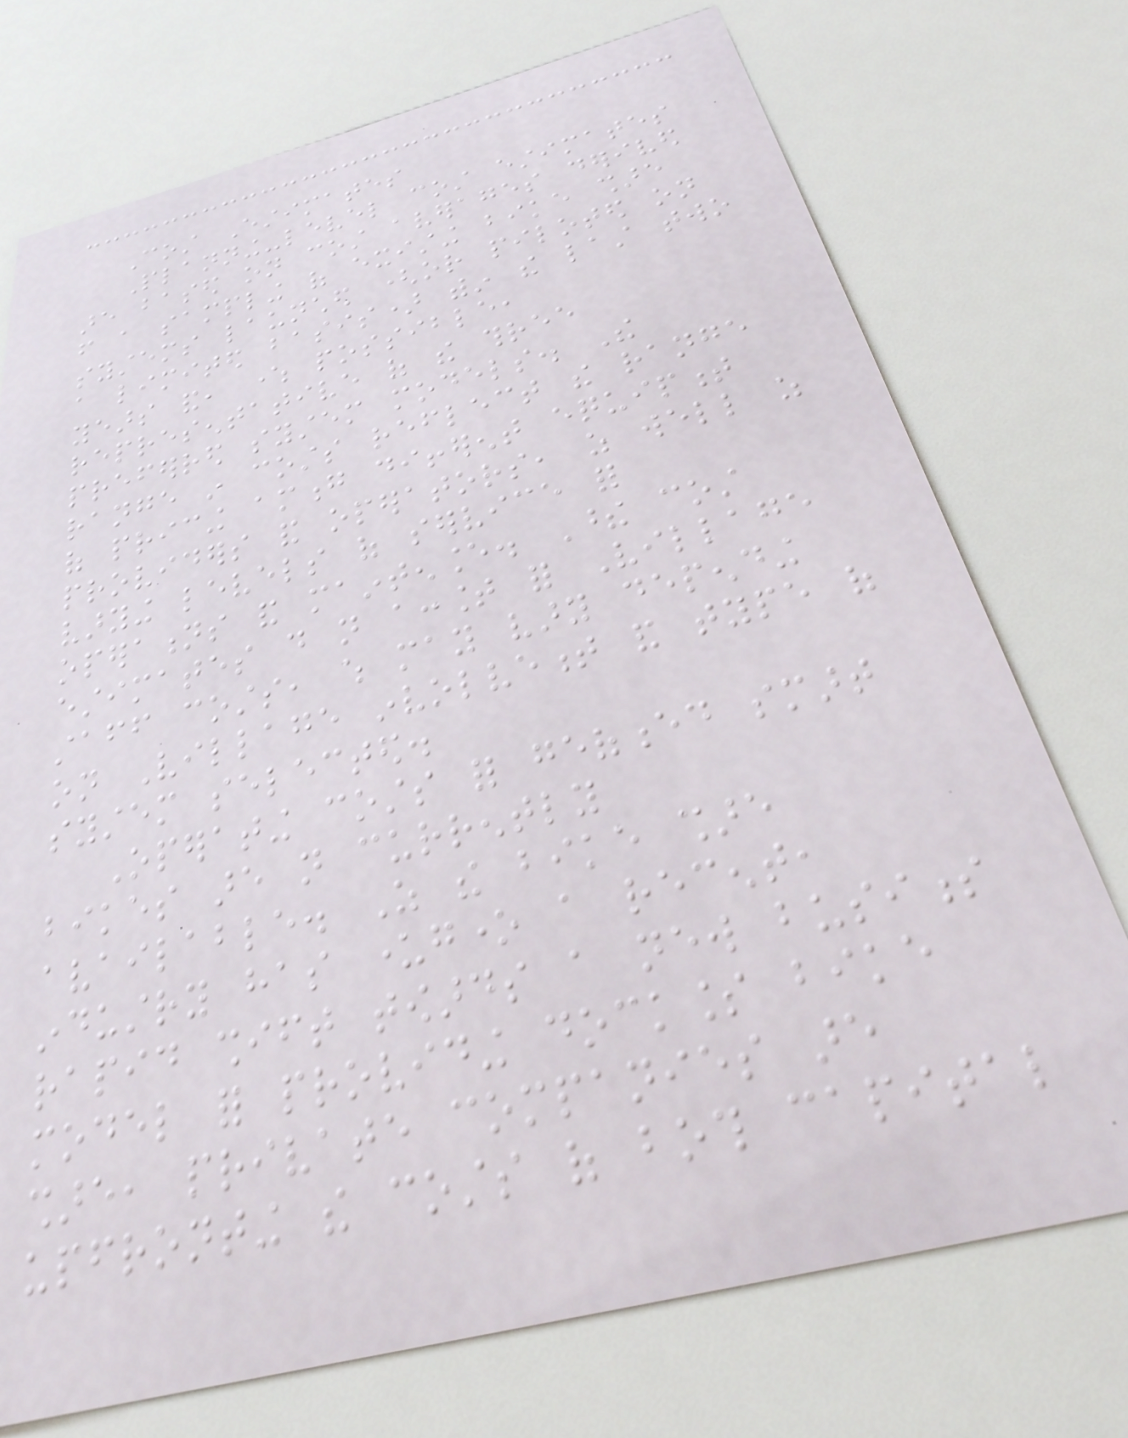Cost Estimates
Planning-level cost estimates
are based on cost averages derived
from a sampling of existing bike share
systems launched (or piloted on
a limited basis) within the last two
years and, where possible,
representative of the three
preferred system models. The
range in costs reflect the range
of pricing among different equipment
providers and operators, as well as
varying levels of service for
operations and maintenance. These cost
estimates do not account for Village
staff costs, which may vary depending
on Village involvement and type of
system selected.
Operating costs for geofenced smart
bikes are not currently
available. As the bike share
industry has undergone a recent,
rapid shift towards a new business
model for providing dockless bike
share, private companies are
upfronting the costs of both capital
